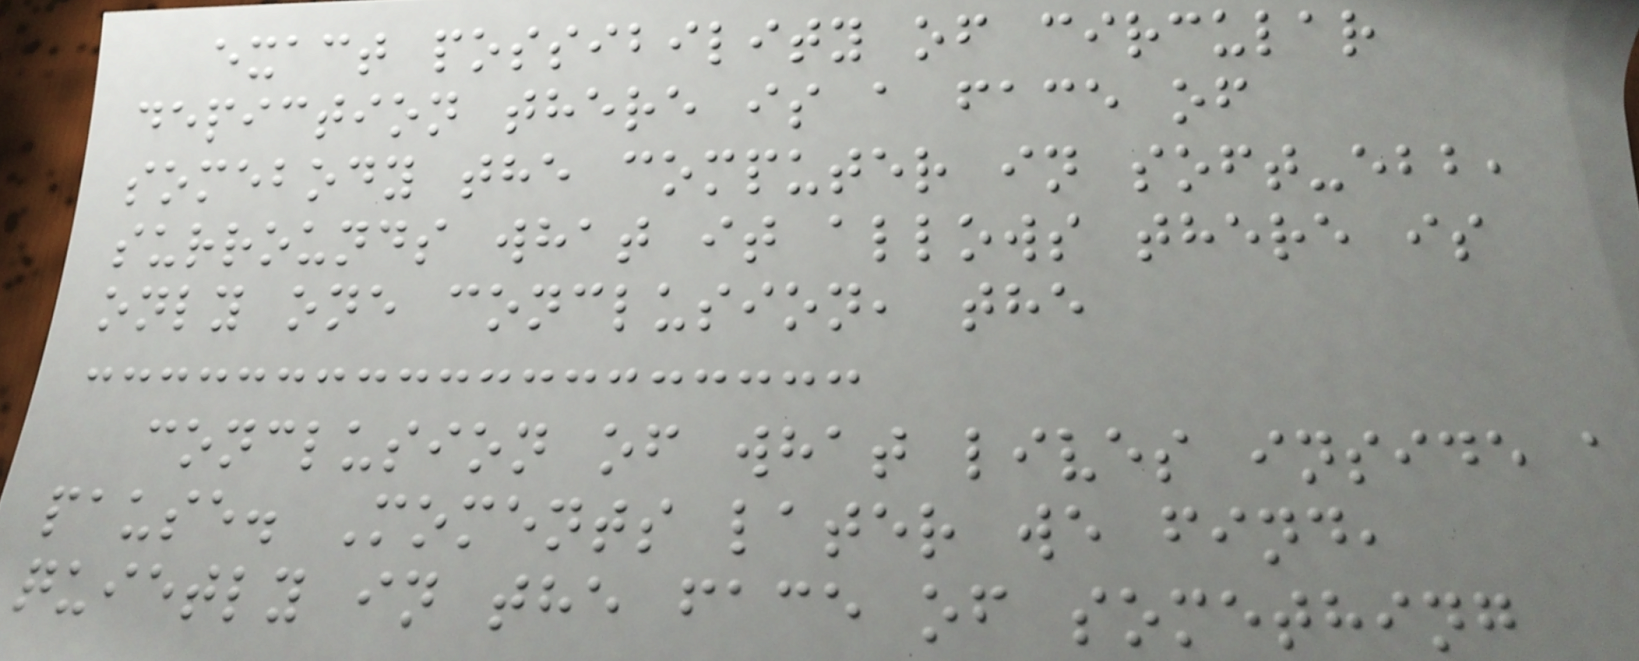exact possibility of circular
depiction there is a face of
somebody the computer in soft-ebb,
surrounds what it allows there is
only one conclusion, the
conclusion of what lives inside a
pause. Moments later we find,
quietly in the face of something
